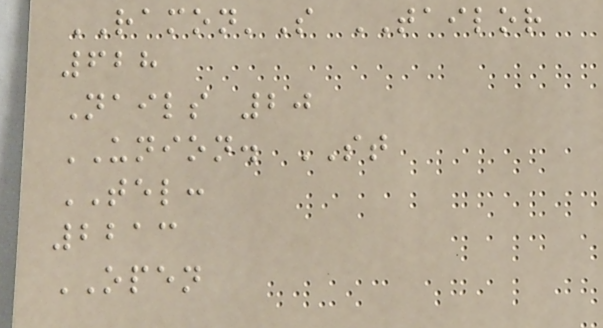RAMON'S TAILOR
628
Nails 20
UNION. ST
TEL:
2213
OPEN
